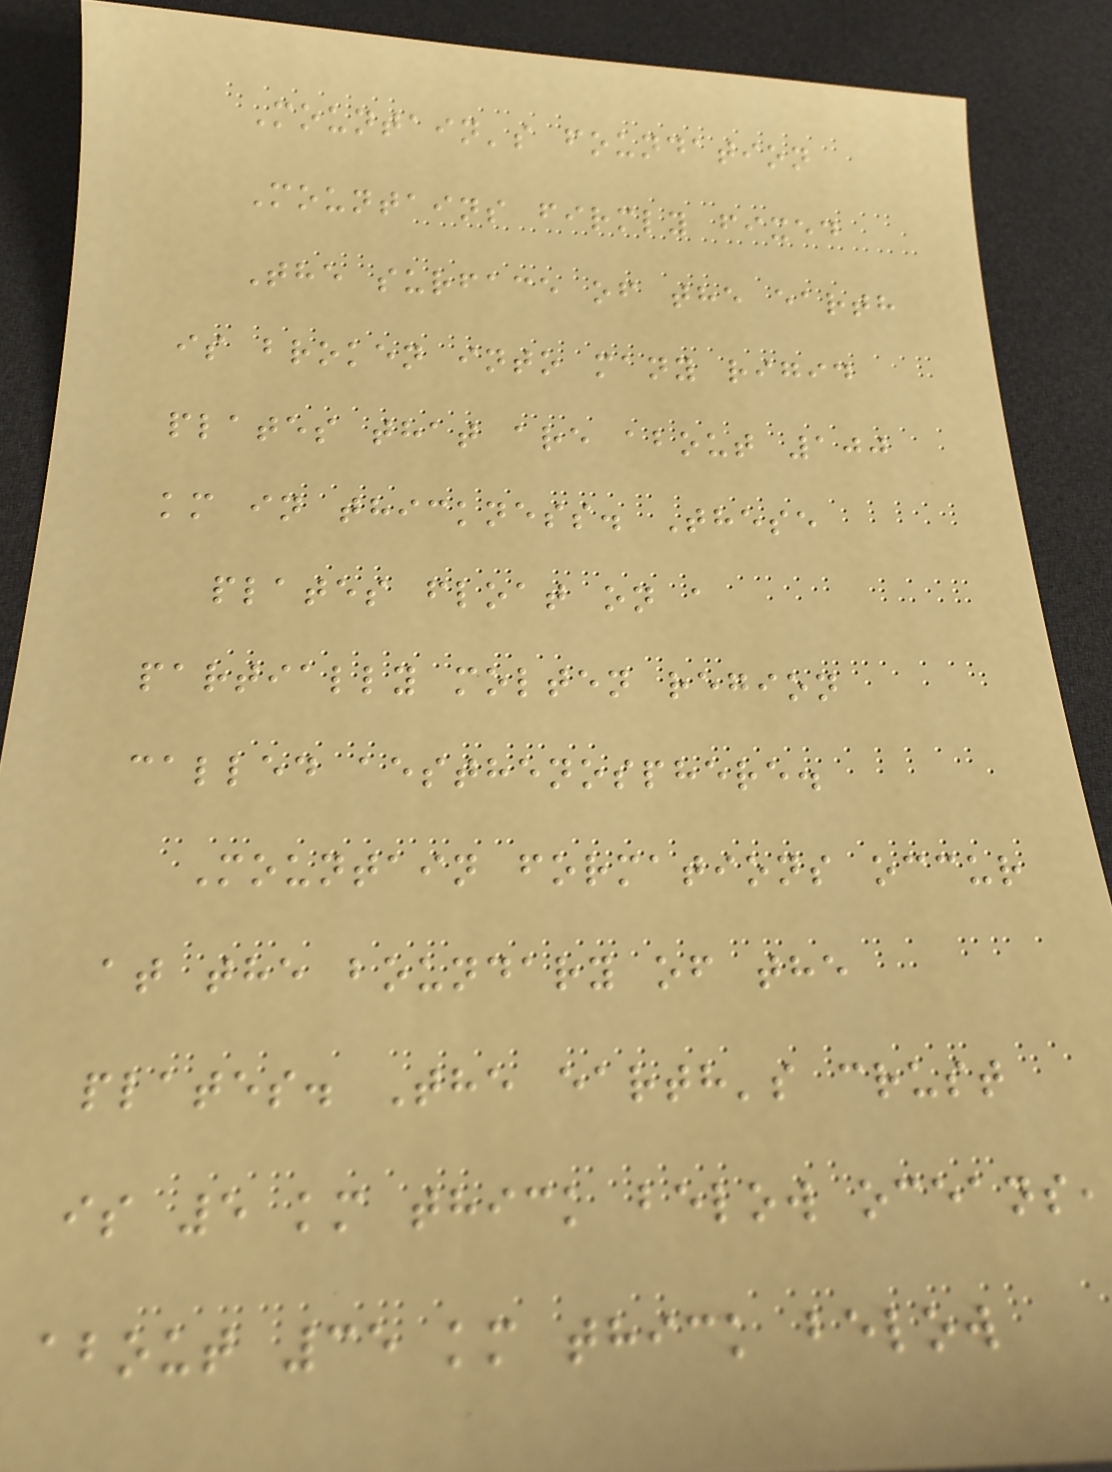Mountain's foundation
Mountains firmly fixed
The surface of the earth
is broken into many rigid
plates that are about 100
km in thickness. These
plates float on a
partially molten region
called aesthenosphere.
Mountain formations occur
at the boundary of the
plates. The earth's crust
is 5 km thick below oceans,
about 35 km thick below
